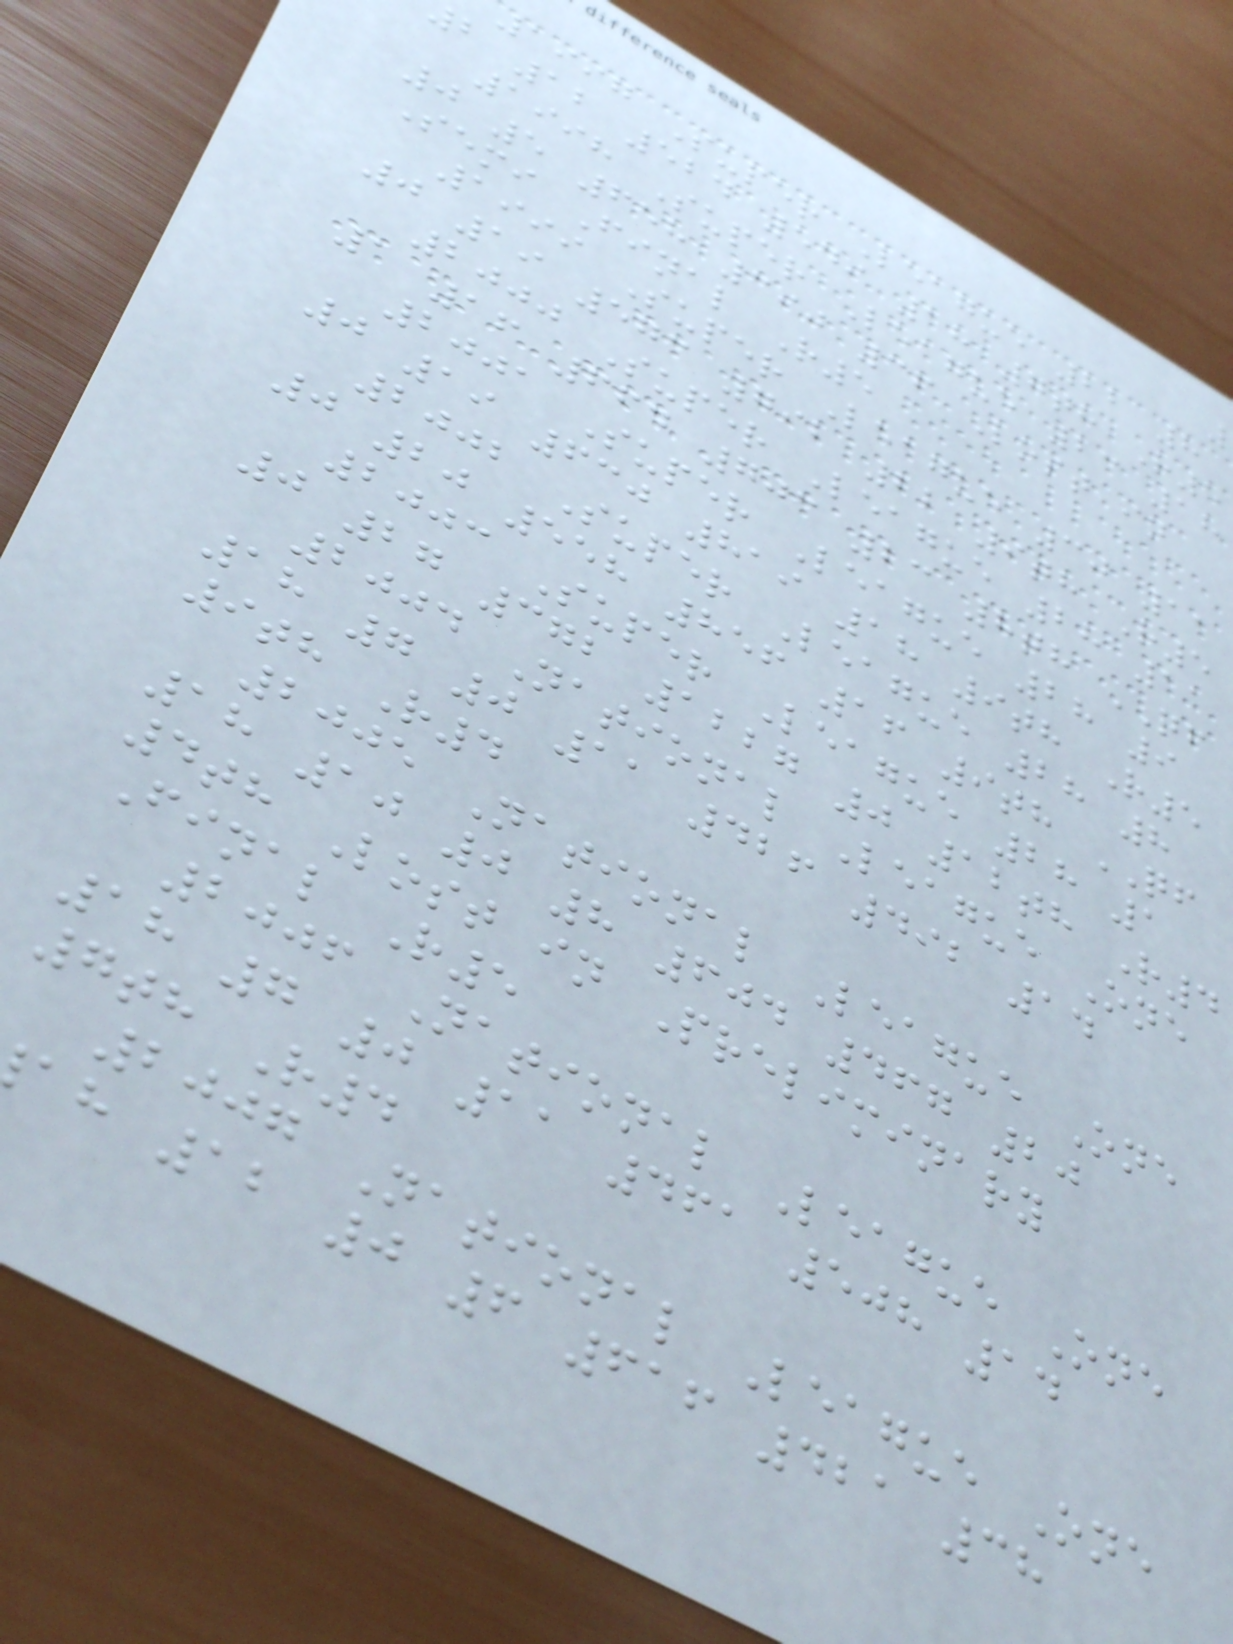1997 Super League 22 8
b 12 524 549 18 7th R5
1998 Super League 23 18
0 5 658 390 36 Lost in
Semi Final R5
1999 Super League 30 11
0 19 573 792 22 9th R5
2000 Super League 28 11
1 16 664 703 23 8th QF
2001 Super League 28 9
0 19 630 819 18 9th R5
2002 Super League 28 8
0 20 558 856 16 9th QF
2003 Super League 28 1
0 27 372 1227 0 12th R4
2004 National League One
18 7 0 11 426 492 14
9th R4
2005 National League One
18 10 0 8 604 467 20
4th Lost in Preliminary
Final R5
2006 National League One
18 7 0 11 461 508 14
7th R4
2007 National League One
ah 12 0 6 616 421 38
